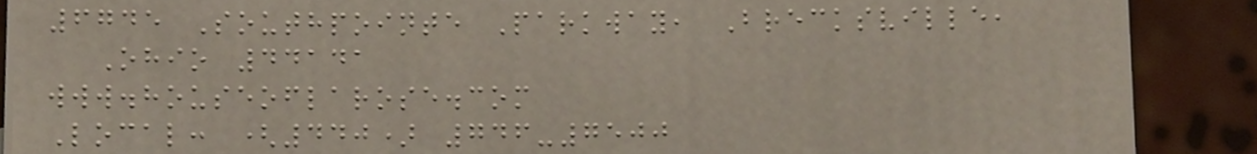6745 Southpointe Parkway, Brecksville,
Ohio 44141
www.houseoflarose.com
Local: (440) 746-7500
